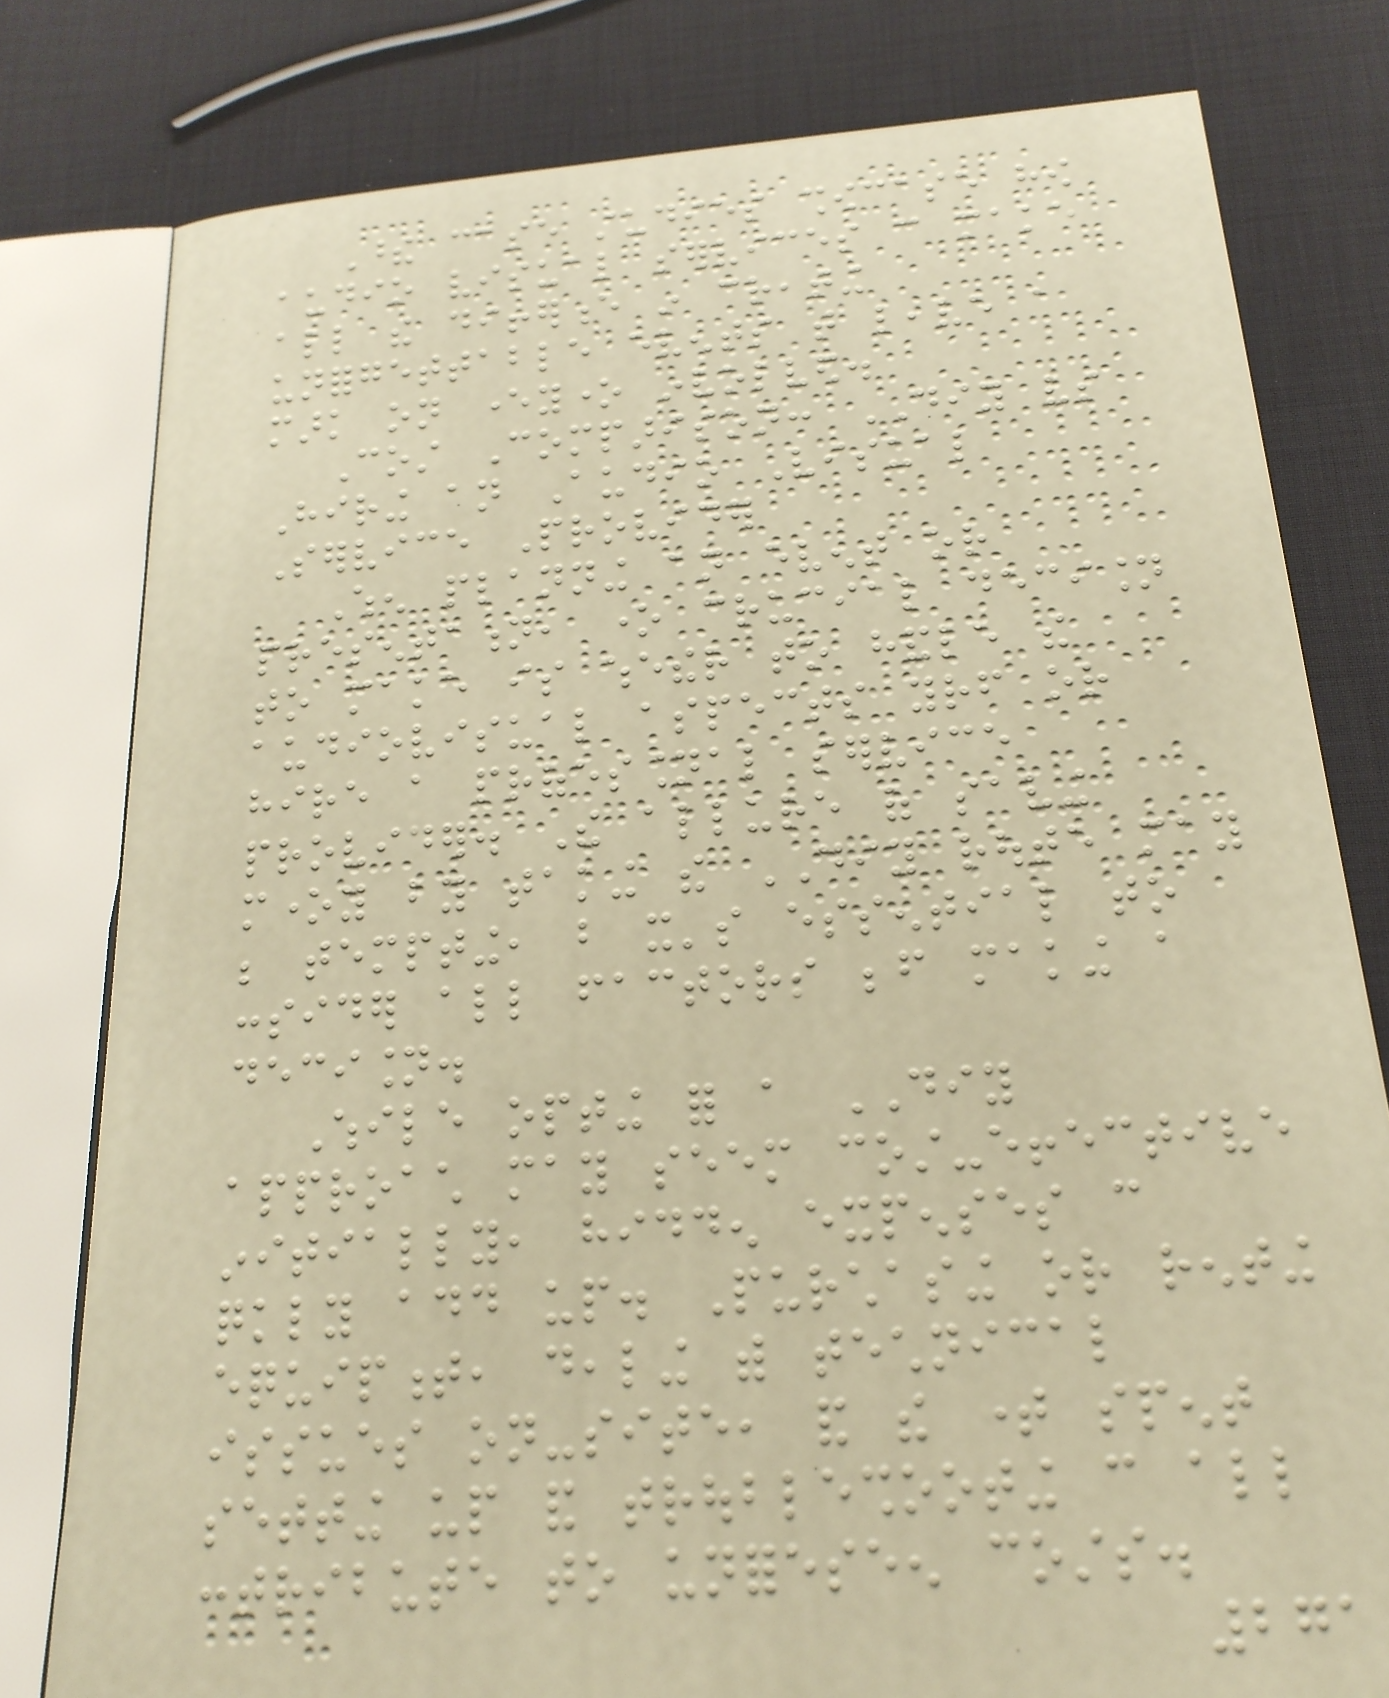These case studies showcase how
audio visual services can make
all the difference in creating
unforgettable events that leave a
mark on everyone involved.
Cost Comparison: DIY vs
Hiring an Audio Visual
Service Provider
When planning an event or
presentation, one crucial decision
to make is whether to handle the
audiovisual aspects yourself or
hire a professional service
provider. The allure of saving
money by taking the DIY route may
be tempting, but it's essential to
consider all factors before making a
decision.
While opting for a DIY
approach may seem cost-effective
initially, hidden expenses can
quickly add up. Purchasing or renting
equipment, dealing with technical
issues on-site, and the time spent
setting up and troubleshooting can all
contribute to unforeseen costs.
271
